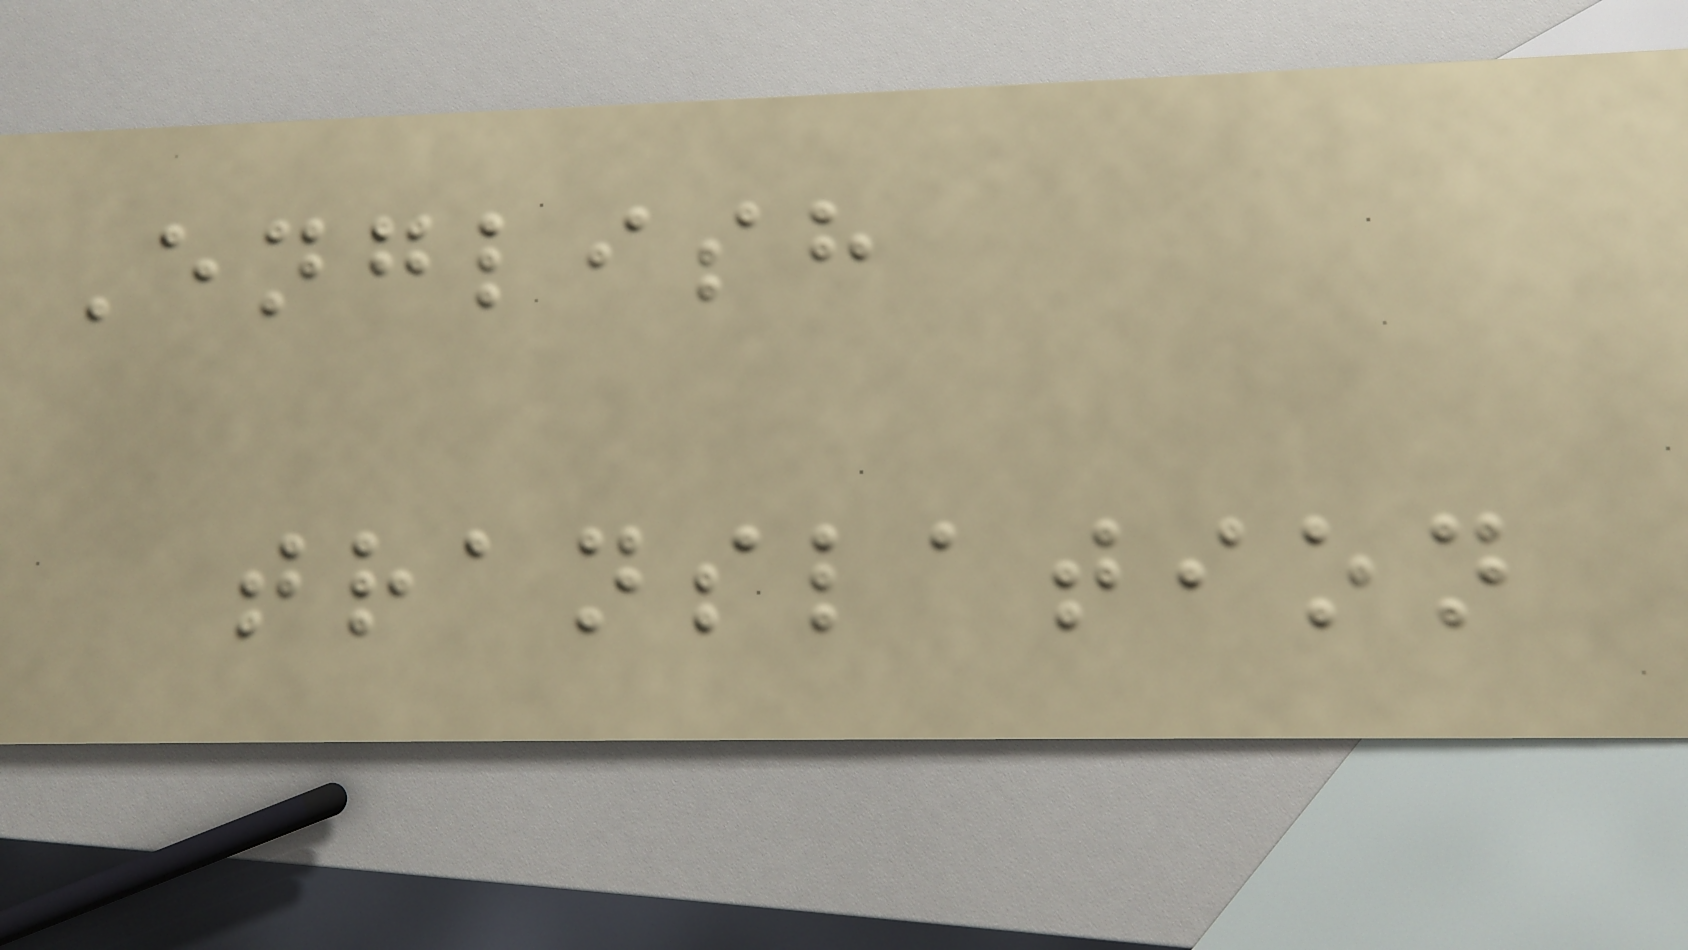English
translation
